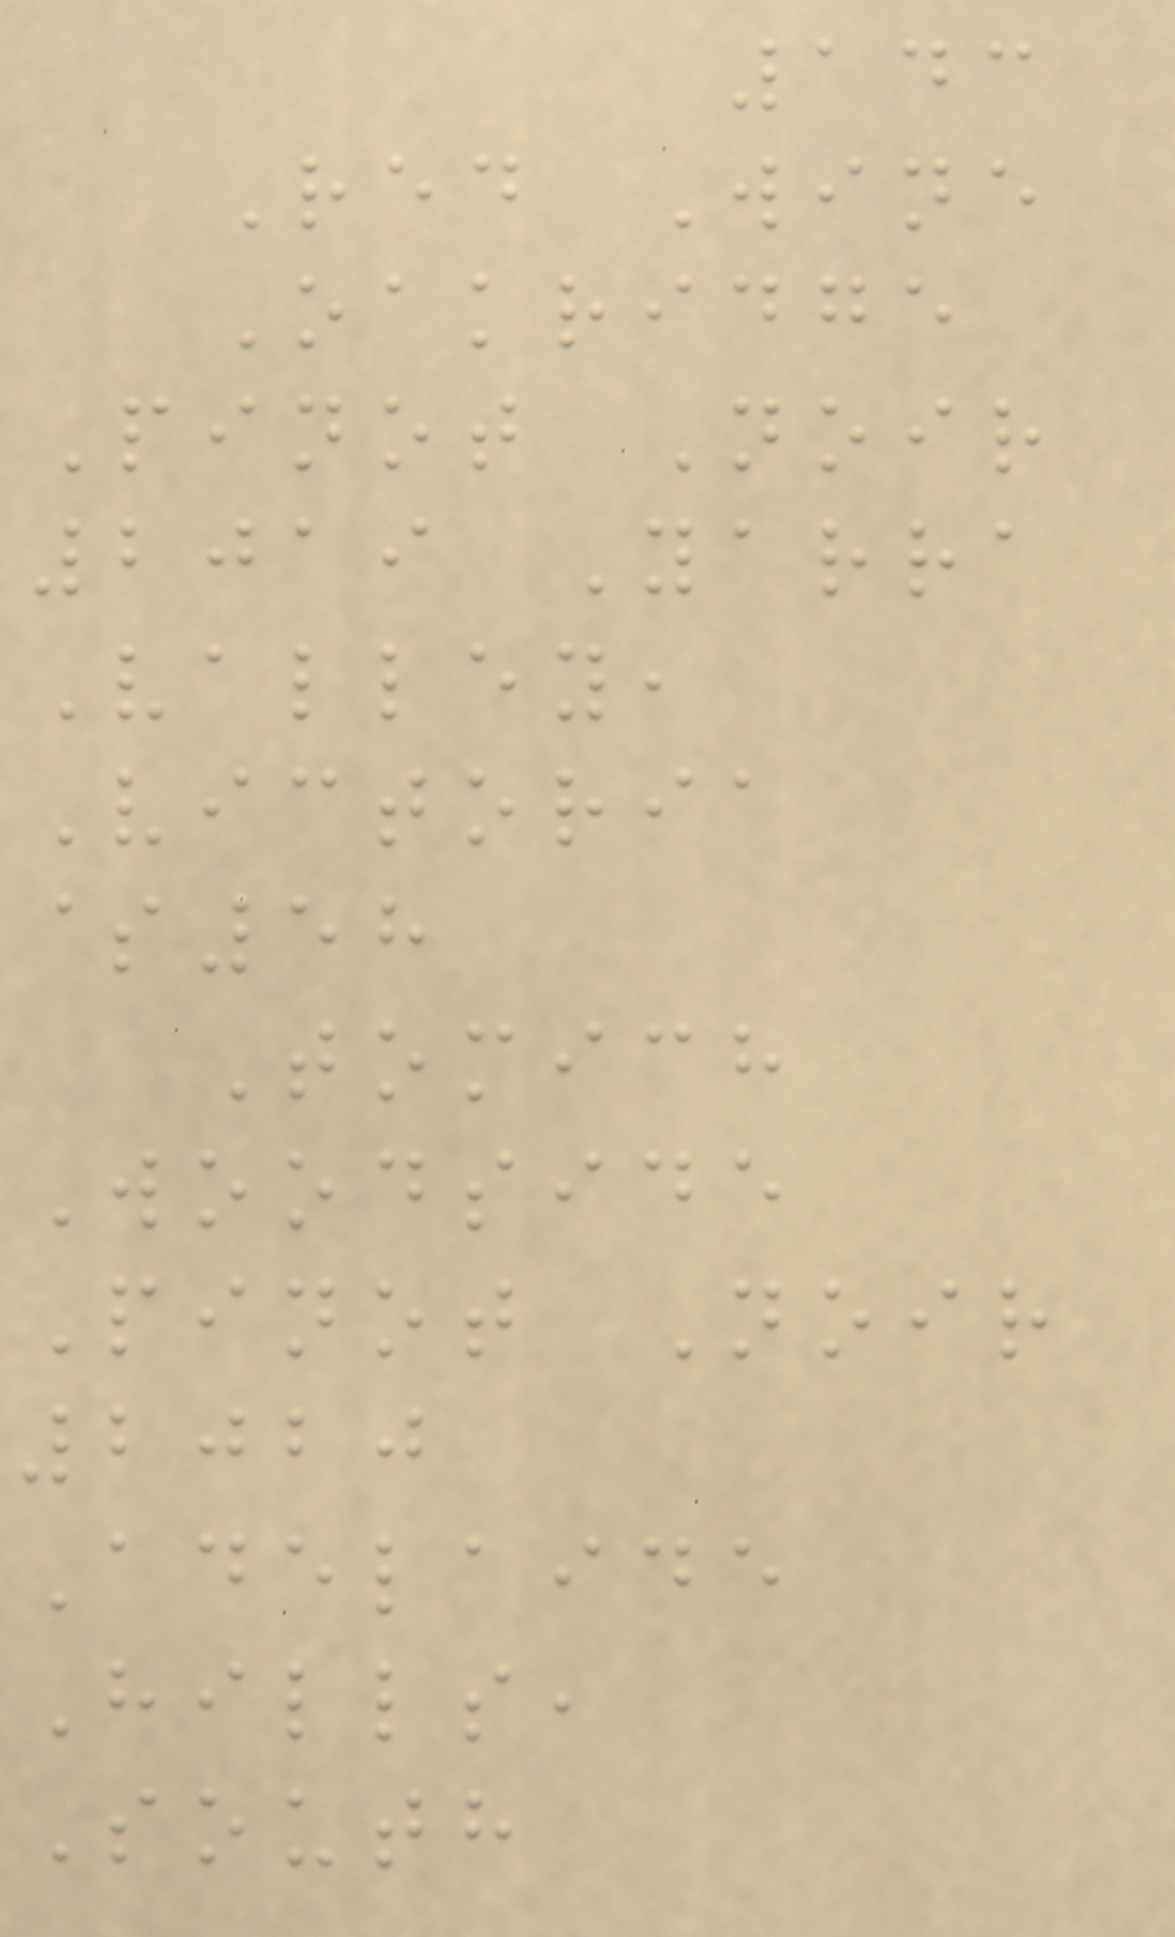143
Red Wine
Oakridge
Pinot Noir
2019 Yarra
Valley,
Victoria
$58
Tomich
Woodside
Pinot Noir
2020
Adelaide
Hills,
South
